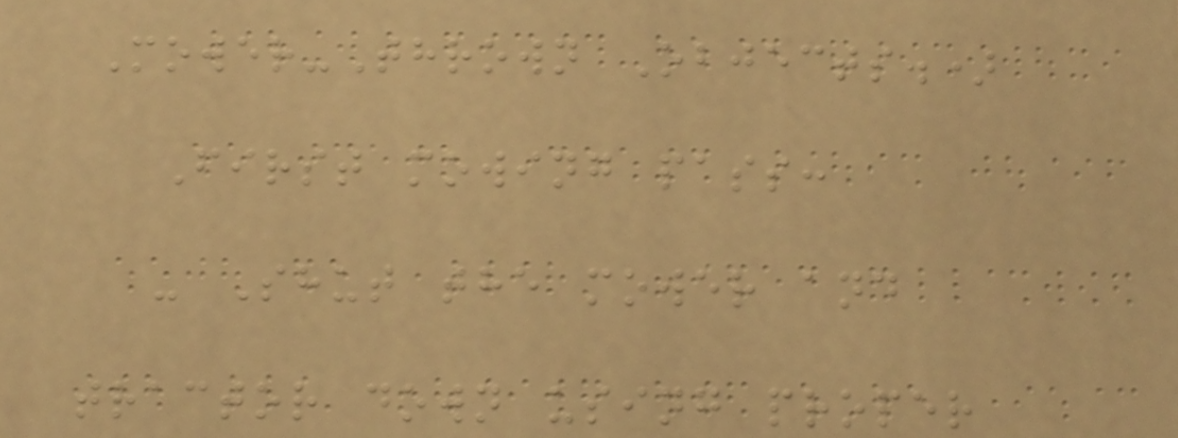Mower-Thrown Objects.)
First mowing pass:
- Shut the mower and
tractor down using proper
